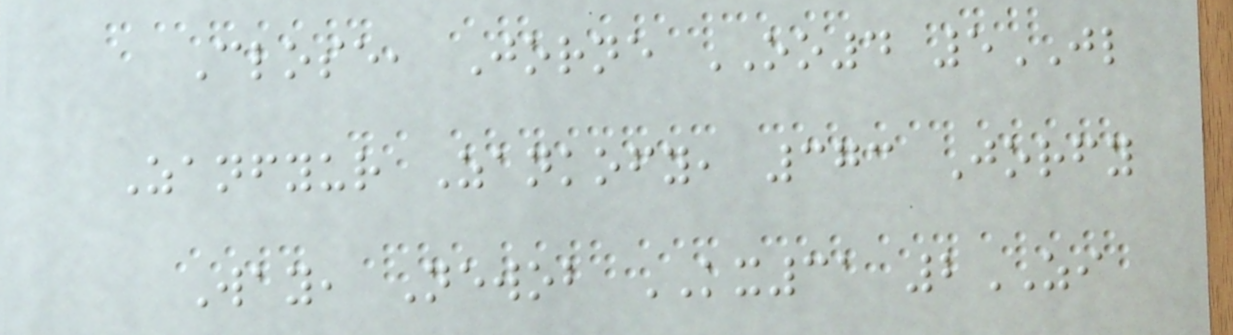Close, Jorne OO4 5JL
Zanfyur Zankofy, 373 Jorfy
Way, Newob KX31 2ZI
